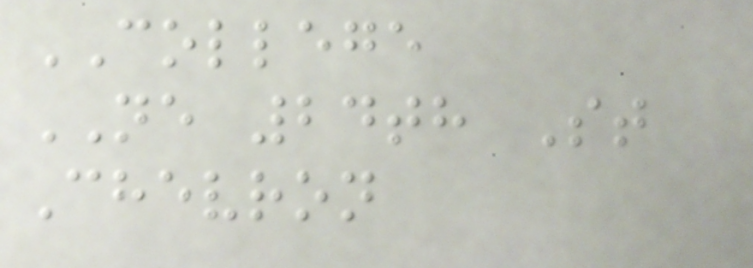COLLEGE
NE 24th St
Chevron
